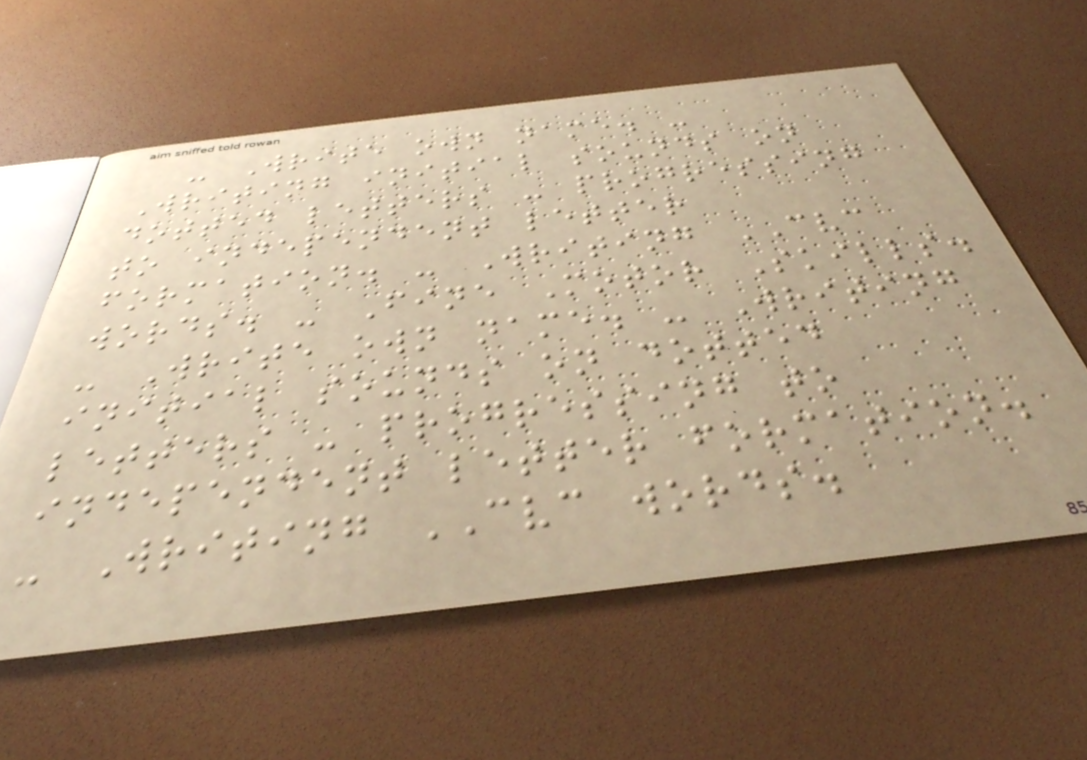- Write own name. -
Writing initial sounds on
dotted letters - progressing
to independent letter
formation. - Writing CVC
words. - Fine Motor Skills.
- Write own name. - Writing
initial sounds on dotted
letters - progressing to
independent letter formation.
- Writing CVC words.
